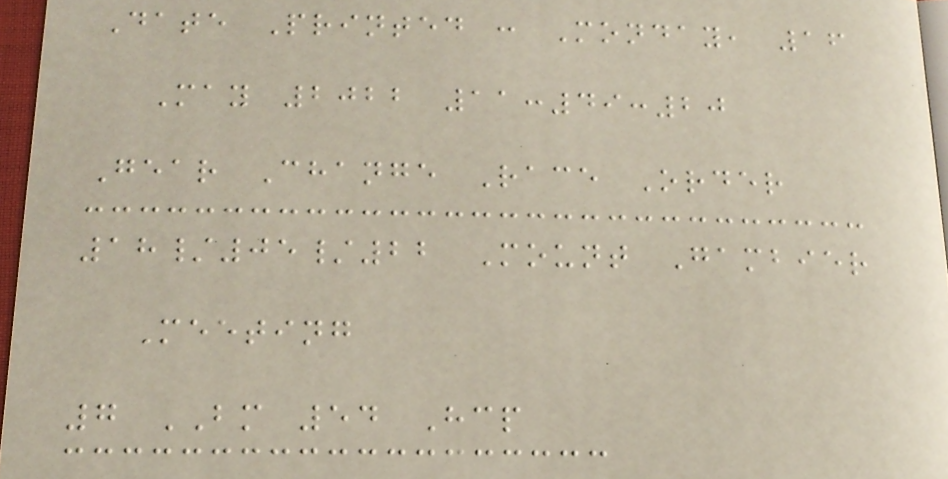Date Printed : Monday, 16
May 2022 11:49:20
Gear Change Race Order
18/05/22 Mount Gambier
Meeting
7 BM 54 Hcp
